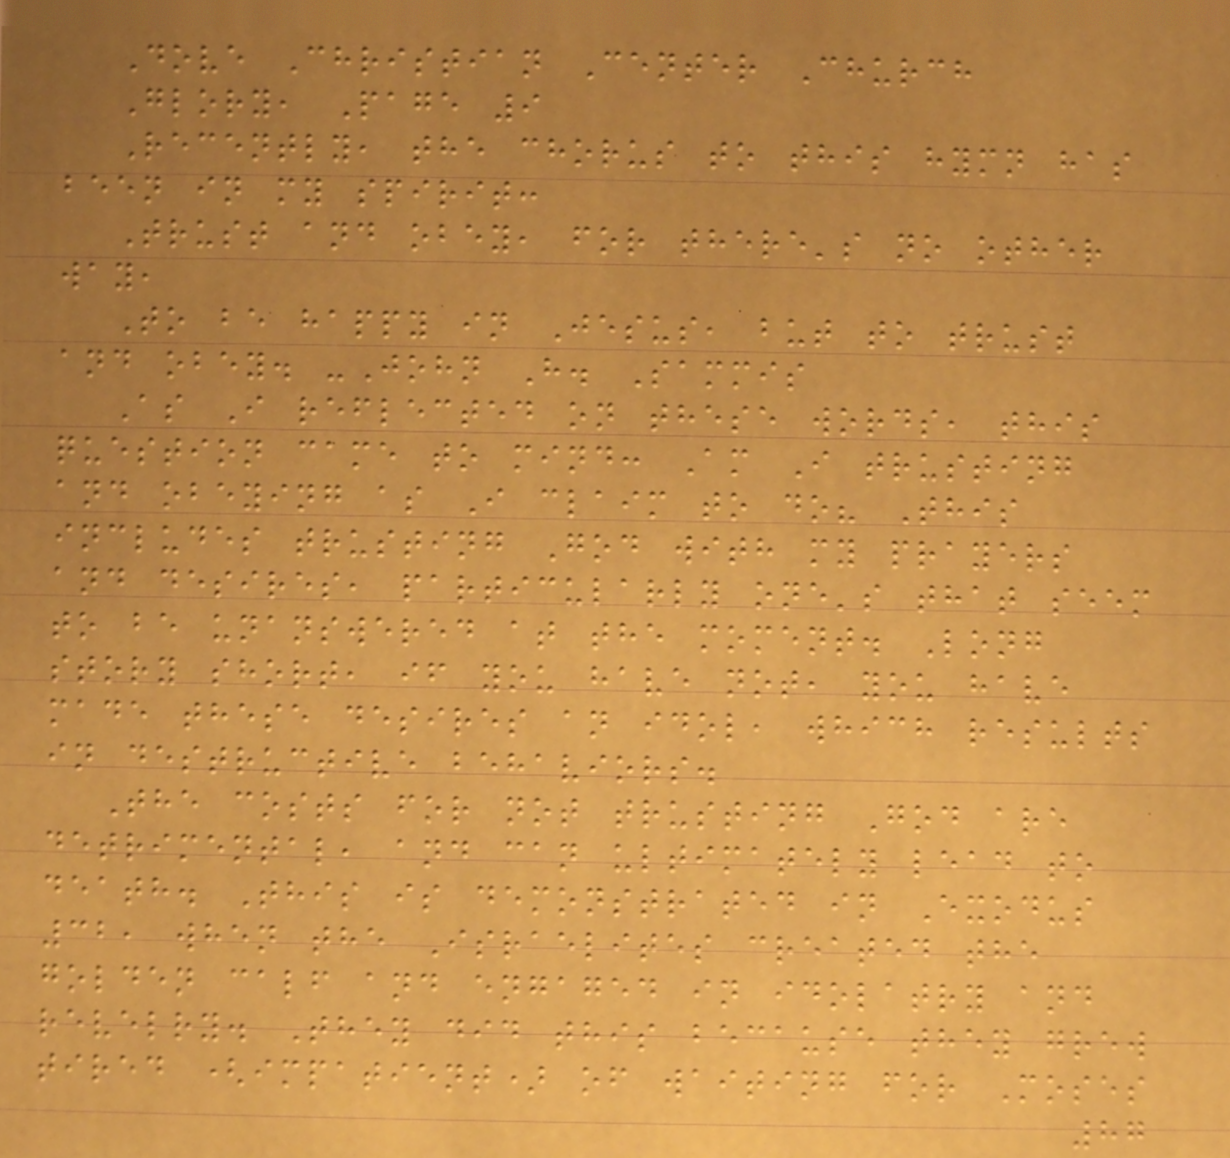Dove Christian Center Church
Glory, Page 9
Recently, the chorus to this hymn has
been in my spirit:
Trust and obey, for there's no other
way,
To be happy in Jesus, but to trust
and obey. -John H. Sammis
As I reflected on these words, this
question came to mind: Am I trusting
and obeying as I claim to do? This
includes trusting God with my prayers
and desires, particularly one's that seem
to be unanswered at the moment. Long
story short, if you have not, you have
made these desires an idol, which results
in destructive behaviors.
The costs for not trusting God are
detrimental, and can ultimately lead to
death. This is demonstrated in Exodus
32, when the Israelites created the
golden calf and engaged in idolatry and
revelry. They did this because they grew
tired (impatient) of waiting for Moses
87
